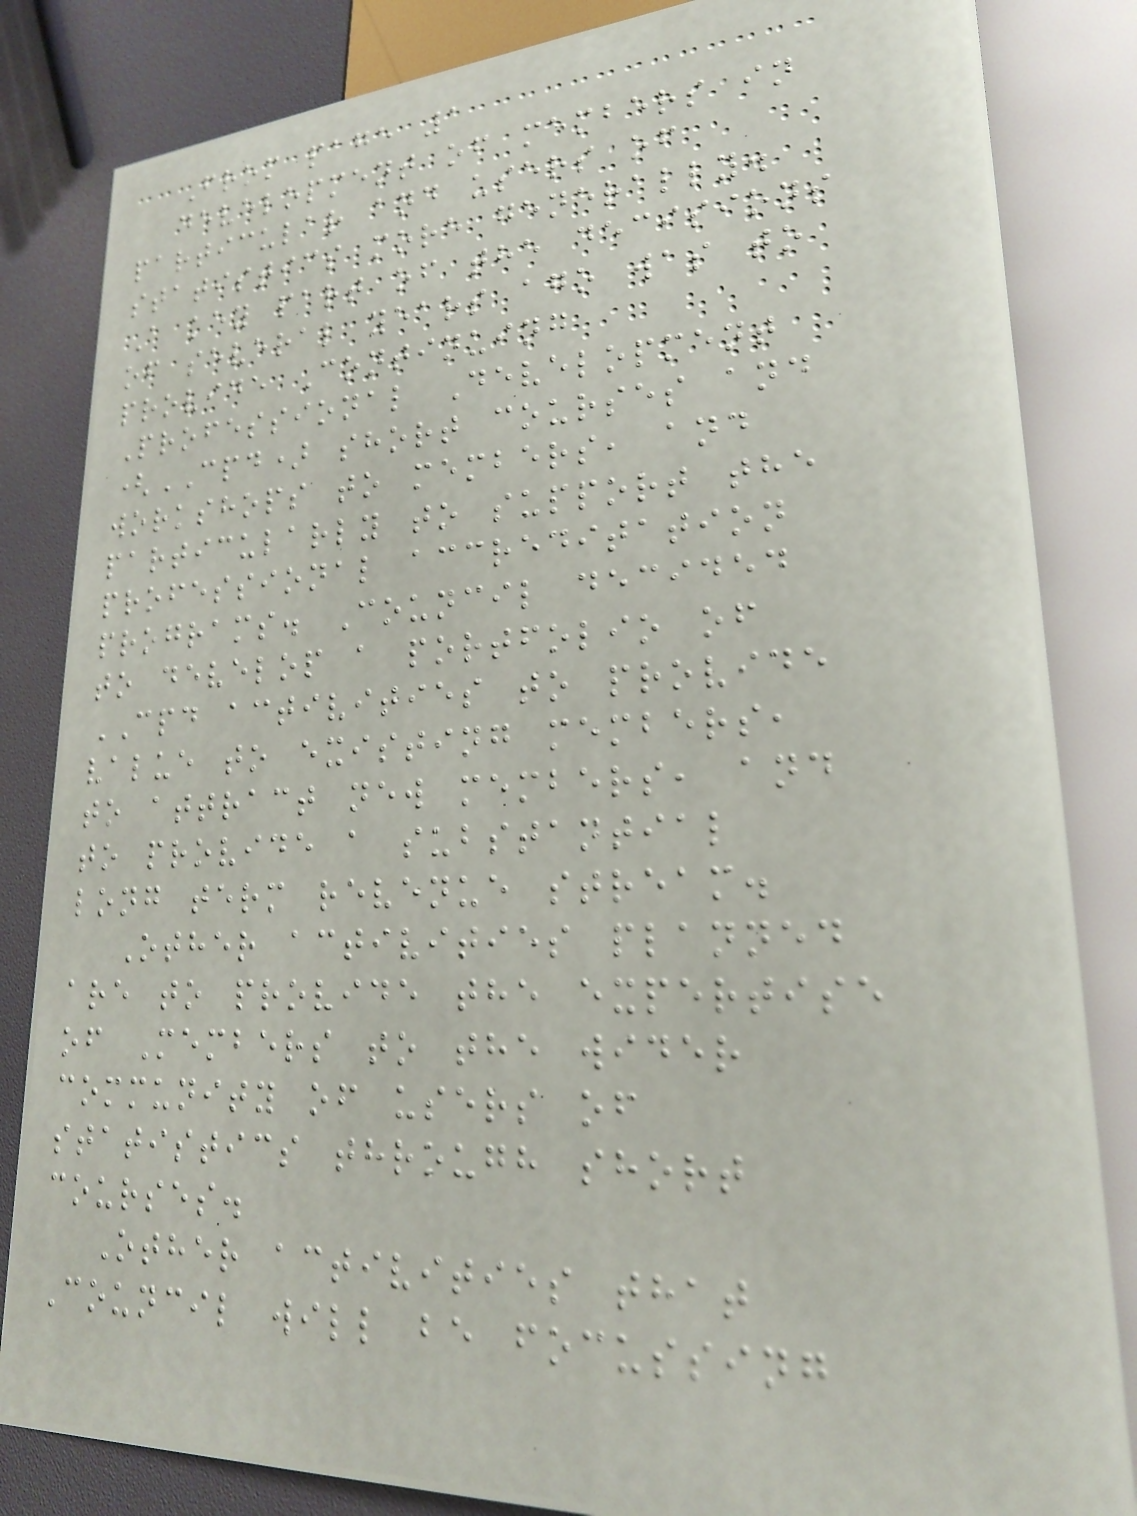From page 1
development of members in
particular and users of
statistics more generally.
A key part of the decisions
of several years ago was to
provide Continuing
Professional Development
(CPD) short courses and
workshops to members, and
particularly to support the
professional accreditation
programs. Council decided
to develop a portfolio of
CPD activities to provide
value to existing members,
to attract new members, and
to provide a substantial
long term revenue stream.
Other activities planned
are to provide the expertise
of Members to the wider
community of users of
statistics through short
courses.
Other activities that
Council will be focussing
